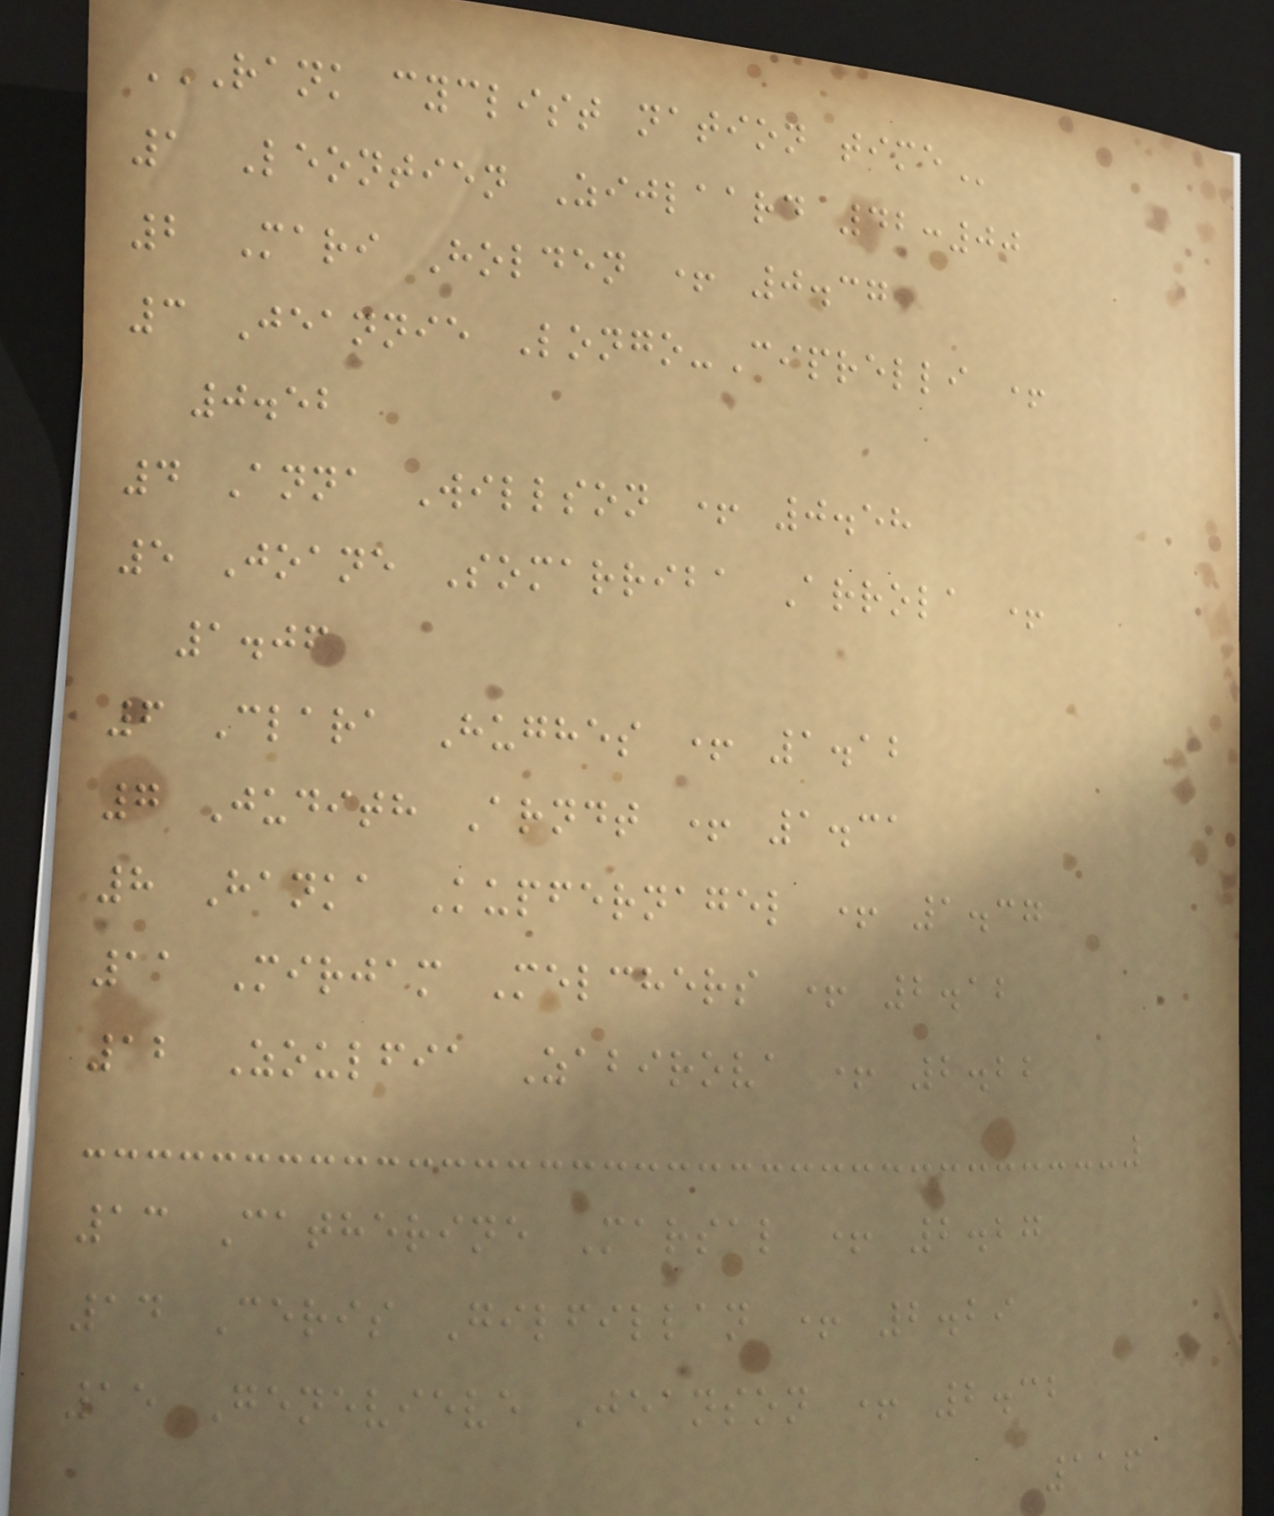RANK CYCLIST NATION TIME
1 Leontien Zijlaard 42:00
2 Mari Holden + 0.37
3 Jeannie Longo-Ciprelli +
0.52
4 Anna Willson + 0.58
5 Joane Somarriba Arrola +
1.06
6 Clara Hughes + 1.12
7 Judith Arndt + 1.31
8 Hanka Kupfernagel + 1.37
11 Mirjam Melchers + 2.12
12 Zoulfia Zabirova + 2.22
13 Catherine Marsal + 2.27
14 Ceris Gilfillan + 2.29
15 Genevieve Jeanson + 2.32
116
